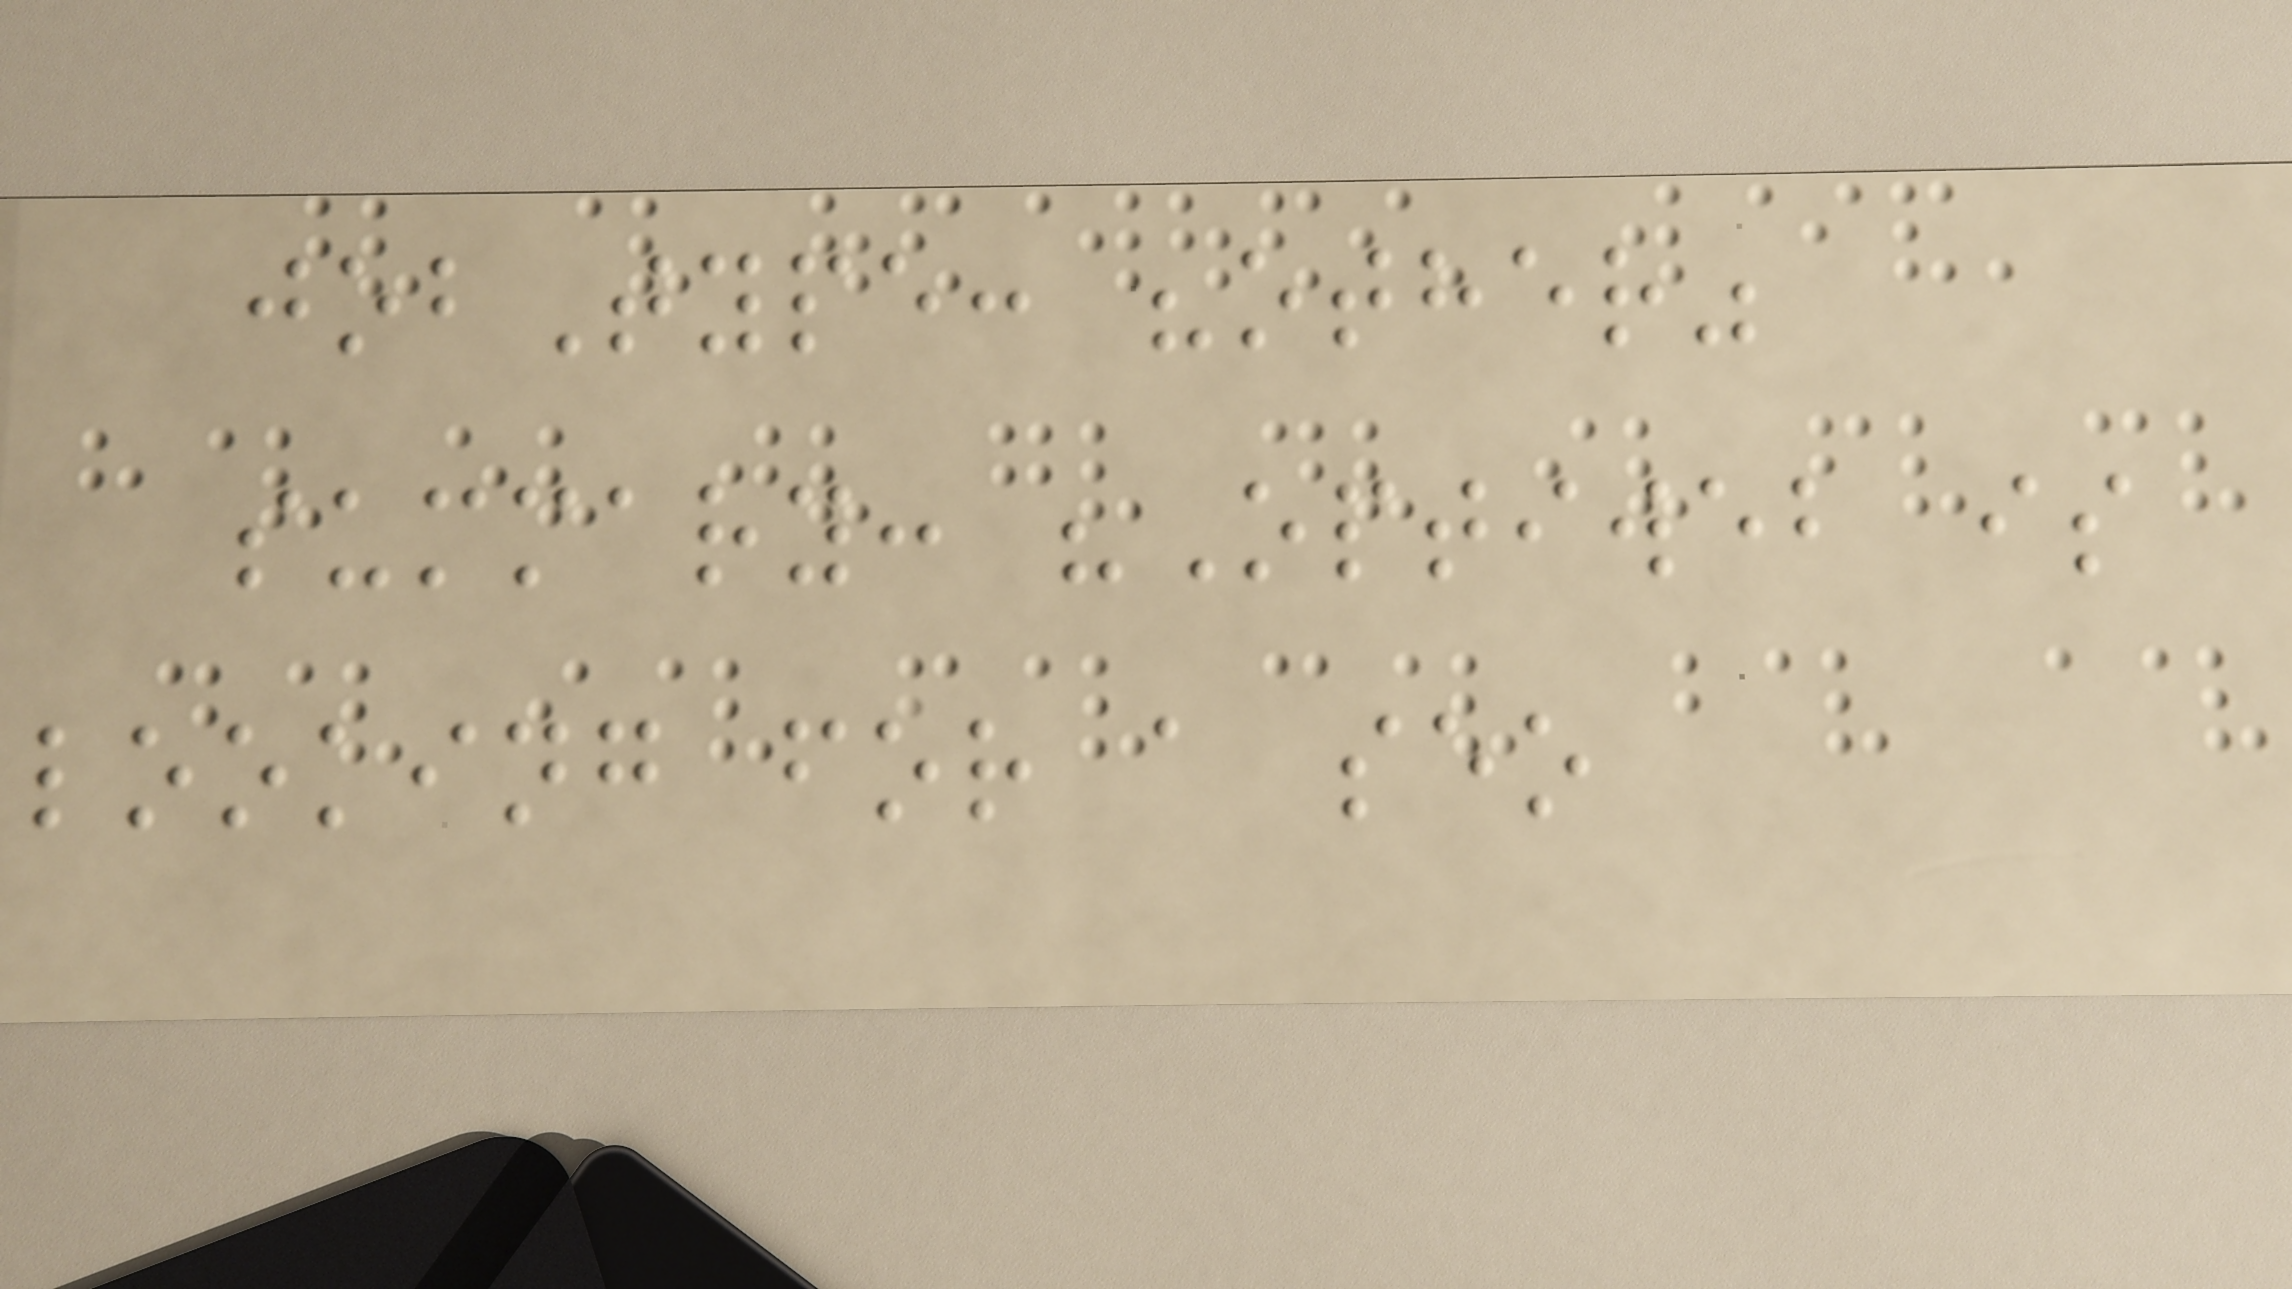jobType: "other"
summary: "Optiweb is
looking for a seo
